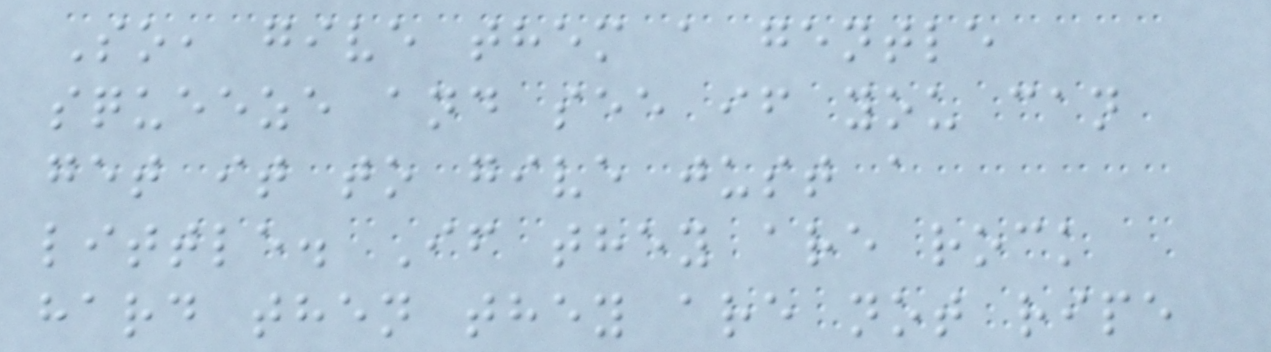So, give them a gentle
squeeze and see if you can
get it to give just a
little. If they are rock
hard then they are not ripe
